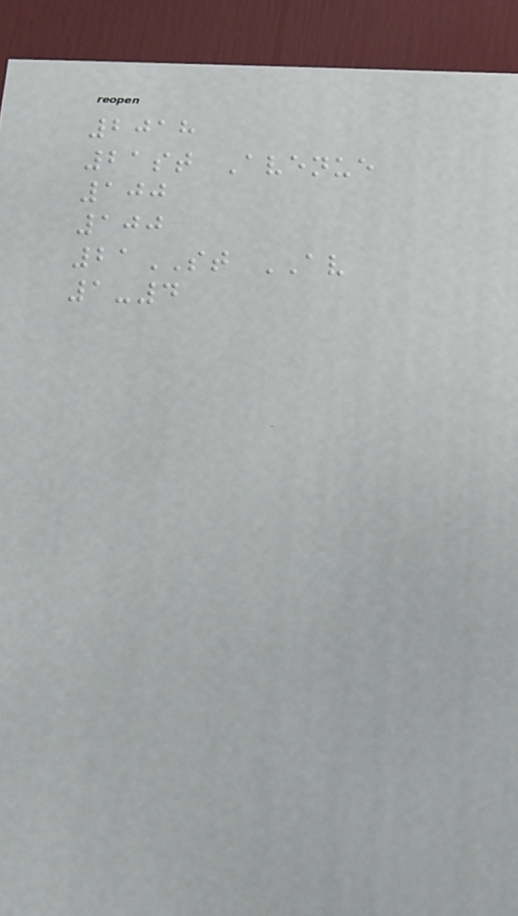2018
21st Avenue
100
100
21ST AV
1-4
